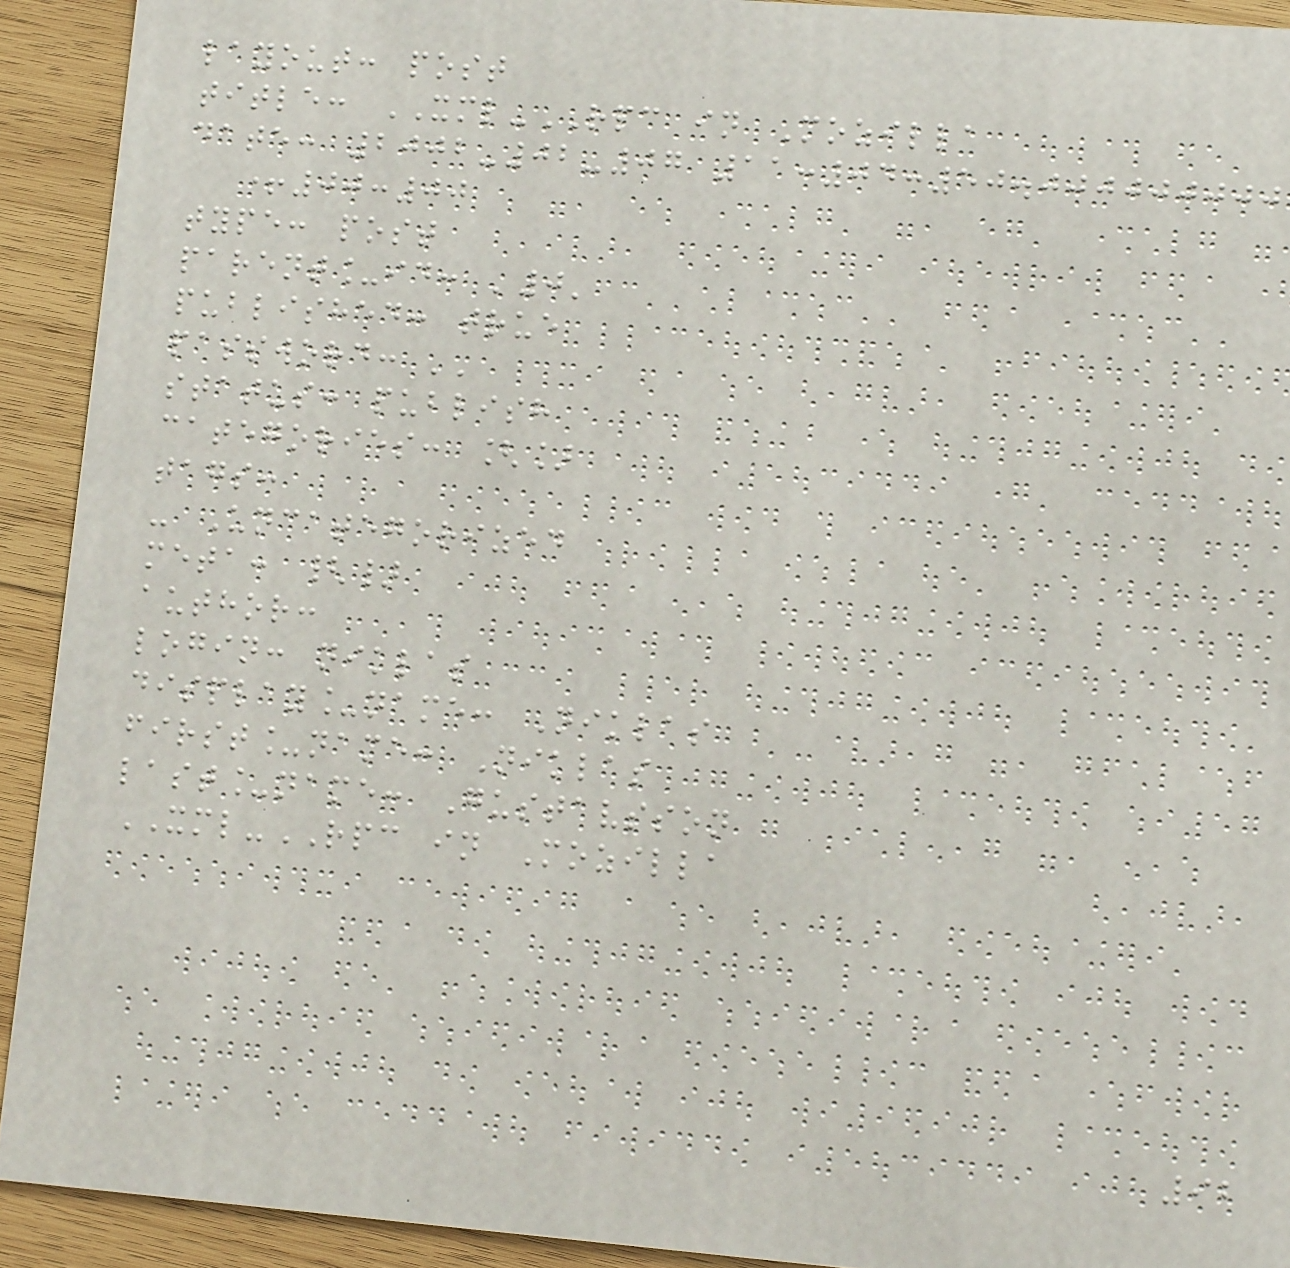layout: post
title: XML-RPC in Mozilla
date: 2002-02-07 11:04:50.000000000
+00:00
type: post
parent_id: '0'
published: true
password: ''
status: publish
categories: []
tags:
- Uncategorized
meta: {}
author:
login: niklas
display_name: Niklas
first_name: Niklas
last_name: Gustavsson
XML-RPC in Mozilla
92
